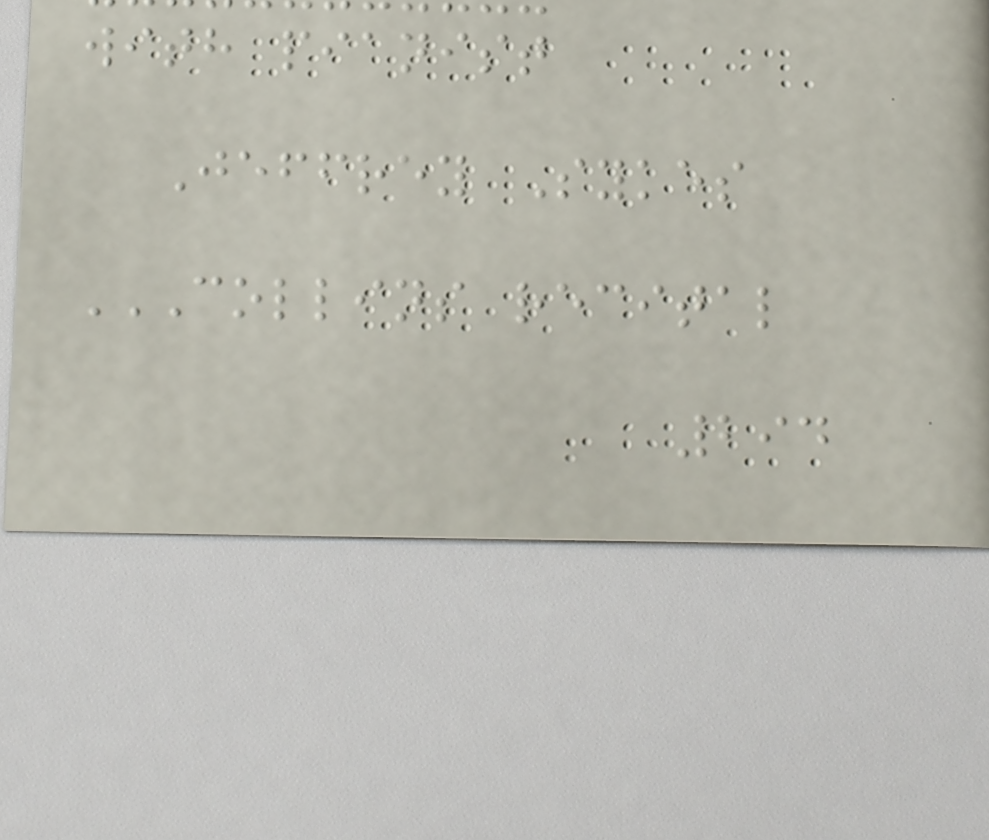with pianist
Jeffrey Sykes
COLLINS RECITAL
294
